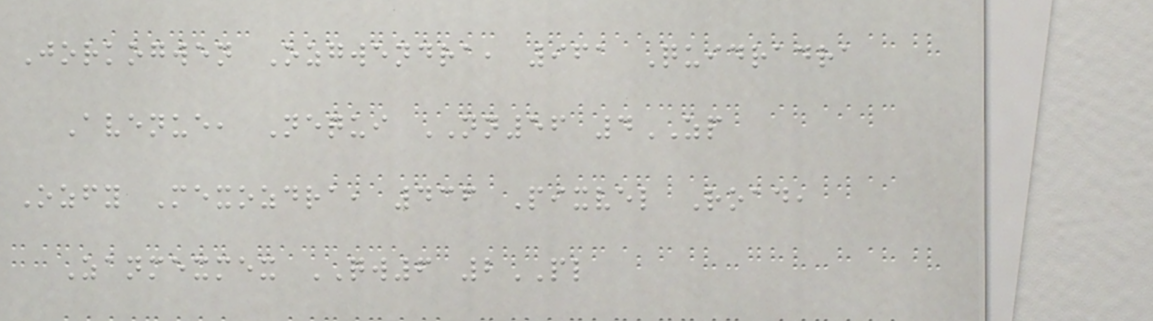Jorkogwen Ozgwendra, 961 Quidradra
Avenue, Nequi NN56 4ZP
Ozfy Mexozdra, 436 Pixvel Road,
Zanmexmex QW6 2PL
